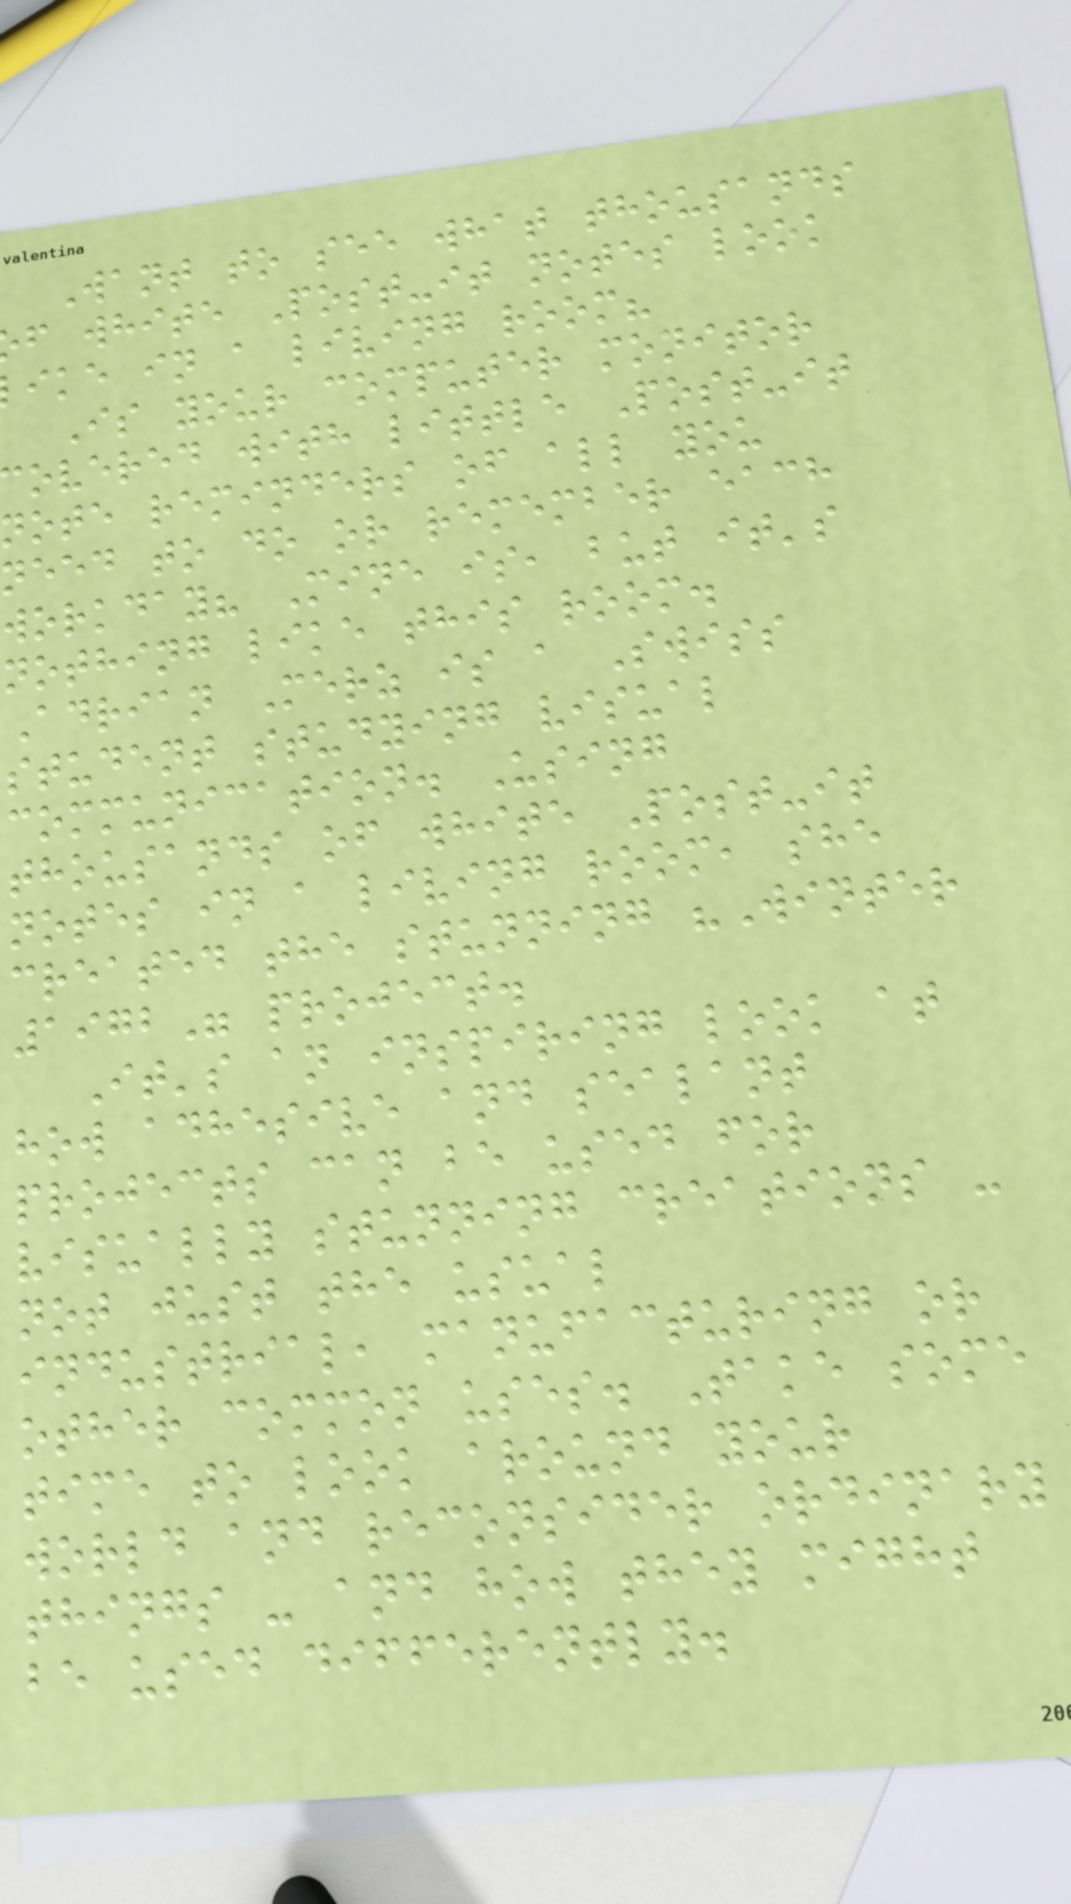Want to see what thousands
f white Post-it notes look
ike in a living room?
Is your computer monitor
overed with little Post-it
note reminders of all you
need to do or remember each
workday? Mine is, but it's
nothing like this room.
Adrian Merz is a Swiss
student studying visual
communication. Using
thousands of white Post-it
notes in a living room, she
created the stunning "Winter
1972" project.
It's an inspiring look at
how adhesive and sealant
projects can be used for
visually stunning creations -
not just the usual
industrial, manufacturing or
other common uses. Take some
time to look around your
world and reconsider ordinary
things - and how they might
be used differently.
